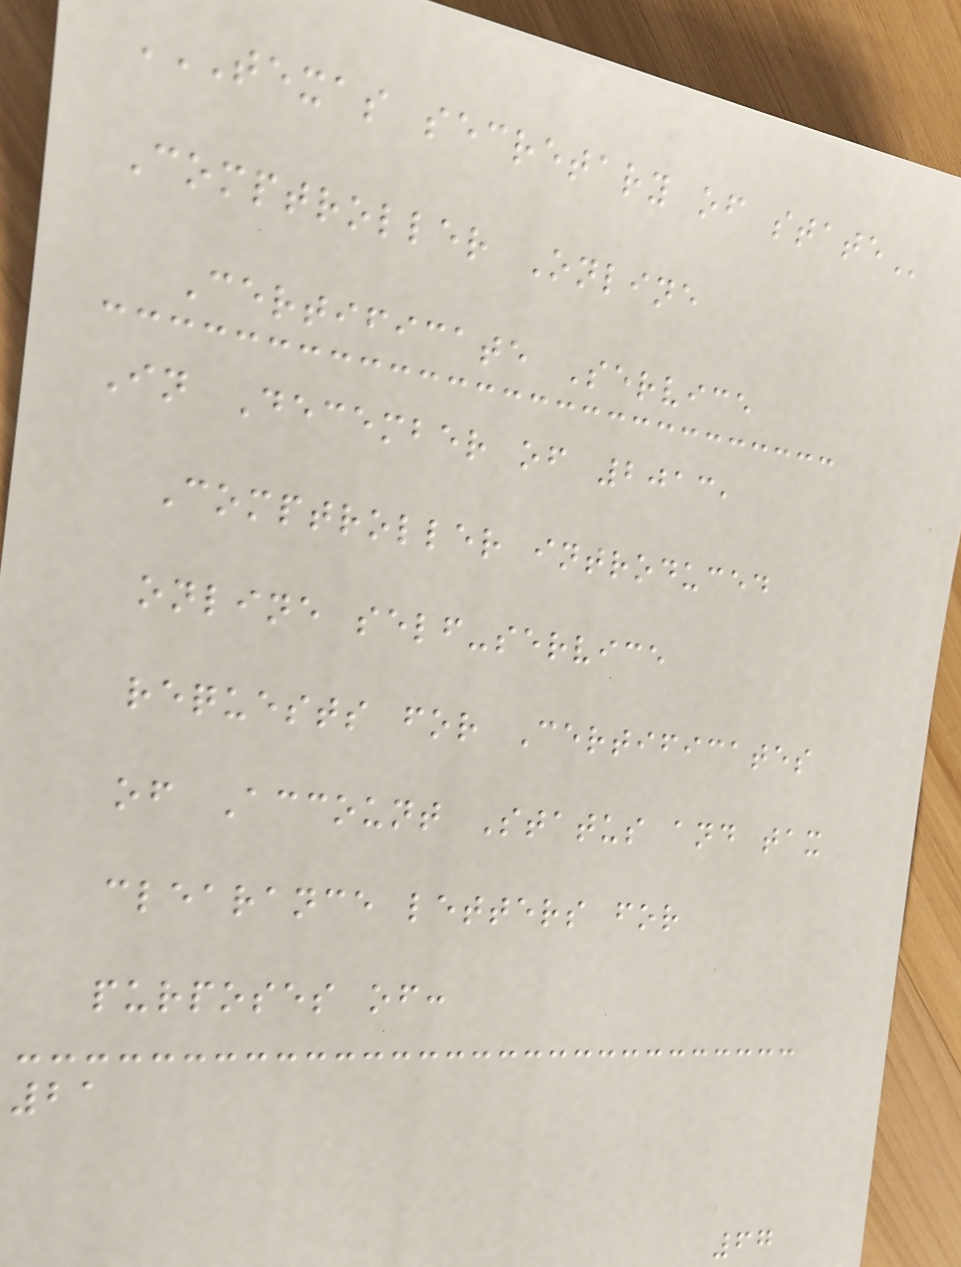TEXAS SECRETARY OF STATE
Comptroller Online
Certificate Service
In December of 2013,
Comptroller introduced
online self-service
requests for Certificates
of Account Status and tax
clearance letters for
purposes of:
21
67
